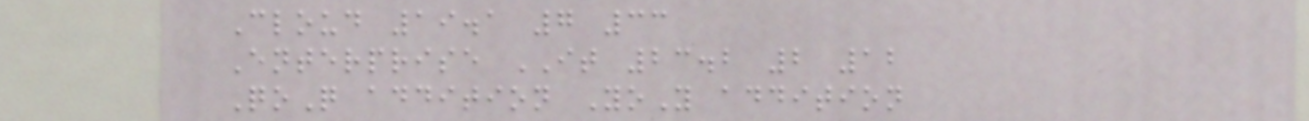Cloud 19.1 7 33
Enterprise IT 23.2 2 12
QoQ addition YoY addition
